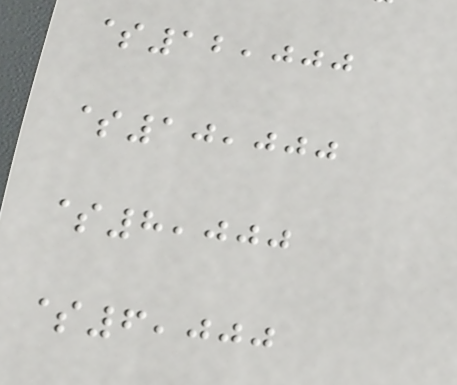$12,000
$10,000
$8,000
$6,000
